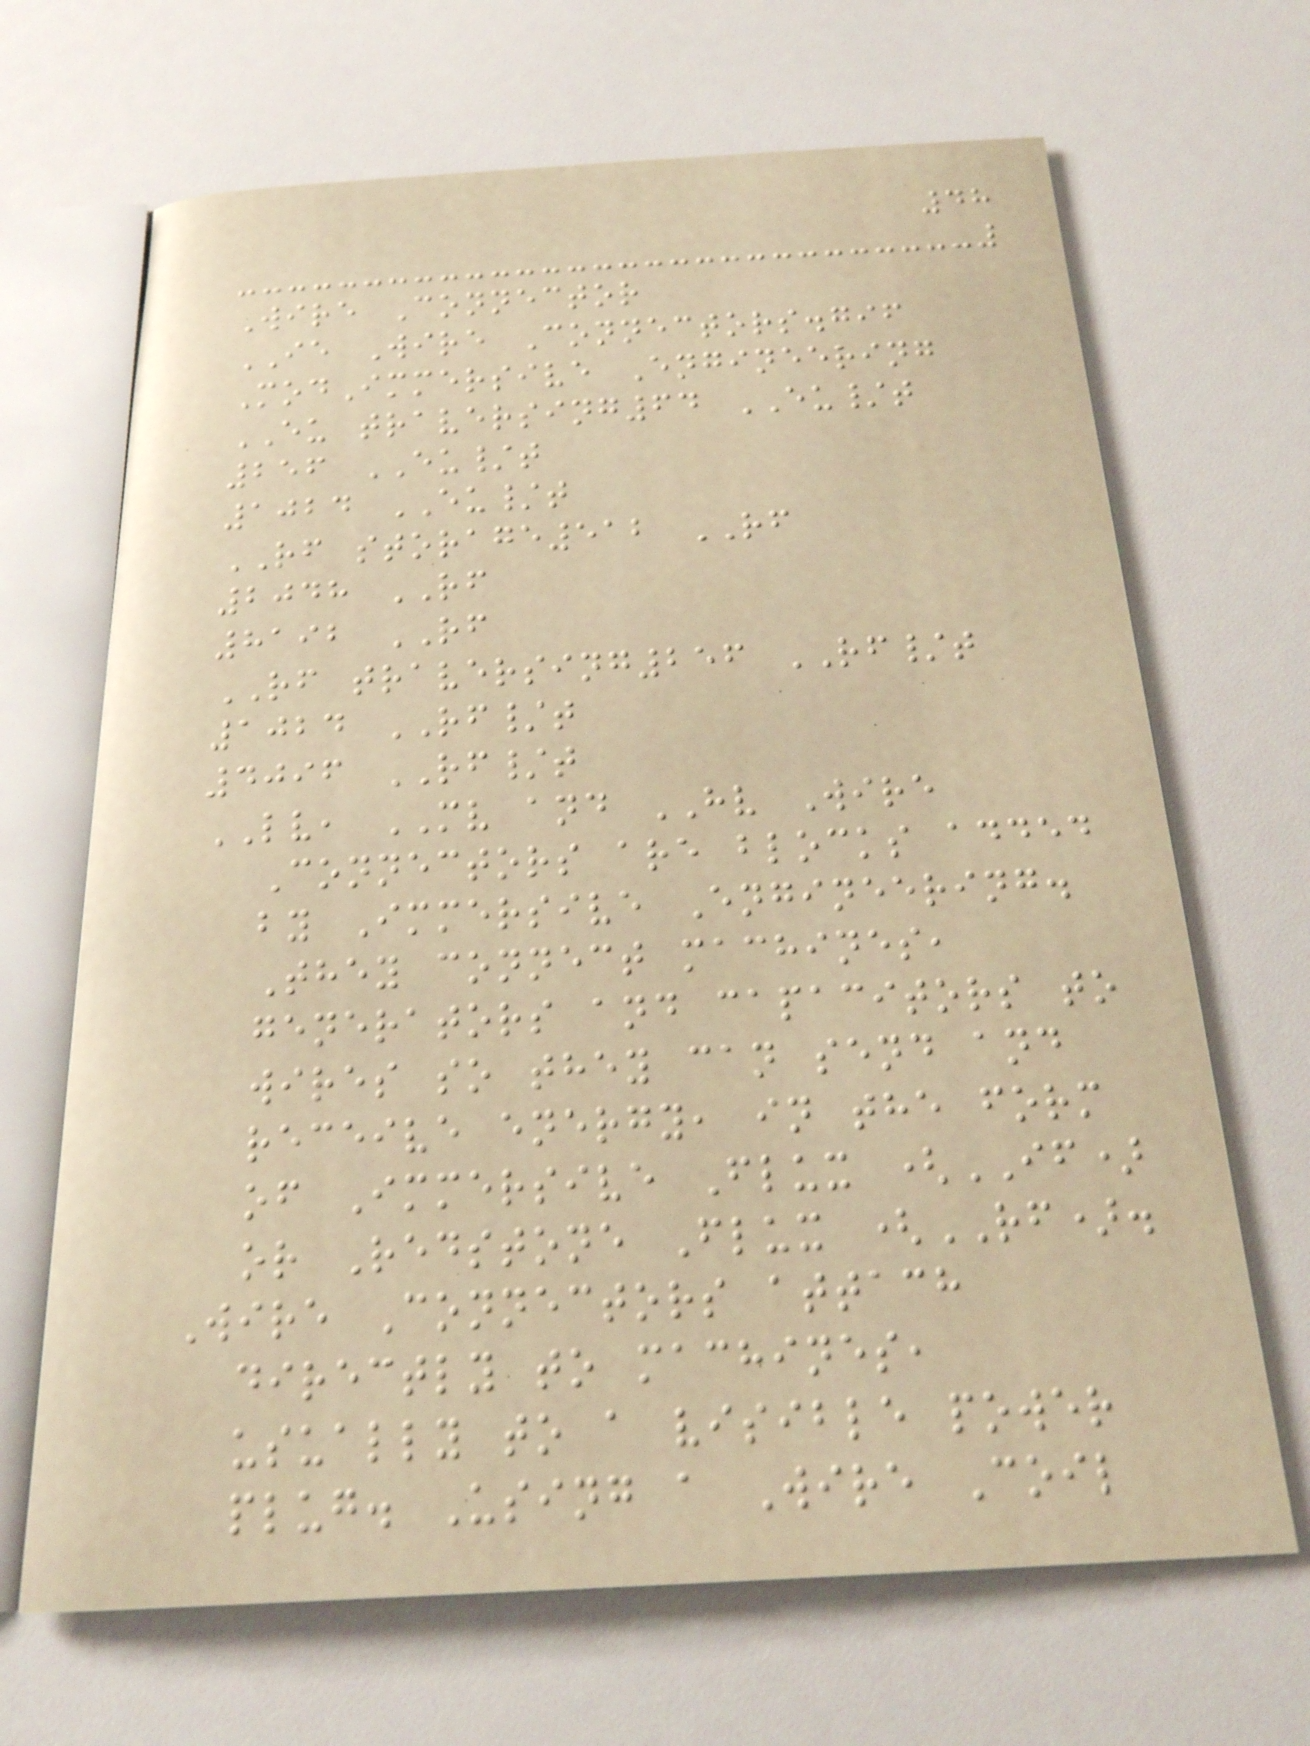48
Wire Connector
IE Wire Connectors.gif
ModImmersive Engineering
EU traversing64 EU/t
256 EU/t
1024 EU/t
RF storage512 RF
2048 RF
8192 RF
RF traversing256 RF/t
1024 RF/t
4096 RF/t
LV, MV and HV Wire
Connectors are blocks added
by Immersive Engineering.
They connect machines,
generators and capacitors to
wires so they can send and
receive energy, in the form
of Immersive Flux (IF)
or Redstone Flux (RF).
Wire Connectors attach
directly to machines,
usually to a visible power
plug. Using a Wire Coil
